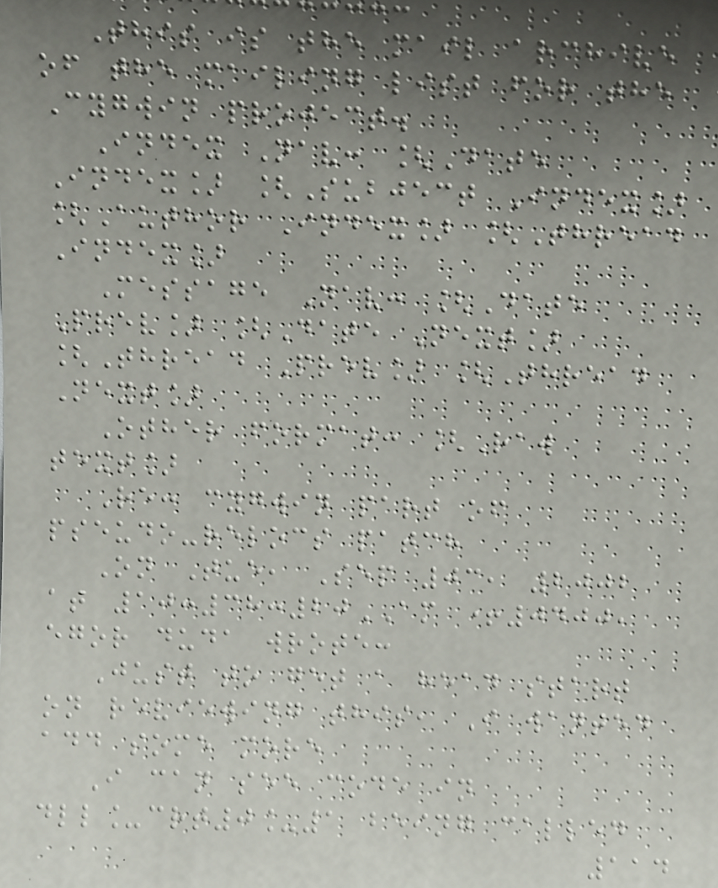This is the mail archive
of the mailing list for the
Cygwin project.
Index Nav: [Date
Index] [Subject Index]
[Author Index] [Thread
Index]
Message Nav: [Date
Prev] [Date Next]
[Thread Prev] [Thread
Next]
Other format: [Raw
text]
Re: cygwin part of
pseudo-relocs patch
On Tue, Sep 03, 2002
at 10:38:20AM +0400,
egor duda wrote:
Just to get a head start
on reviewing this, I wanted
add some more
I can see code in
dll_crt0_1 being called
114
